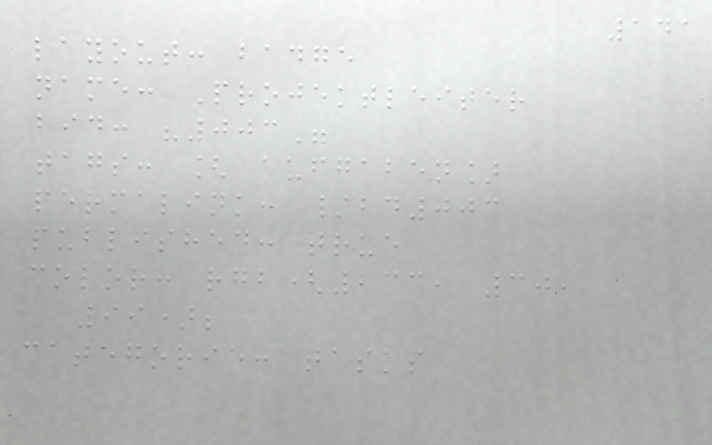141
layout: badge
name: Projektleiter
bid: "003"
tags: [ aufgaben]
permalink: /bd003
published: true
color: rgb(233, 30,
99);
categorie: tasks
